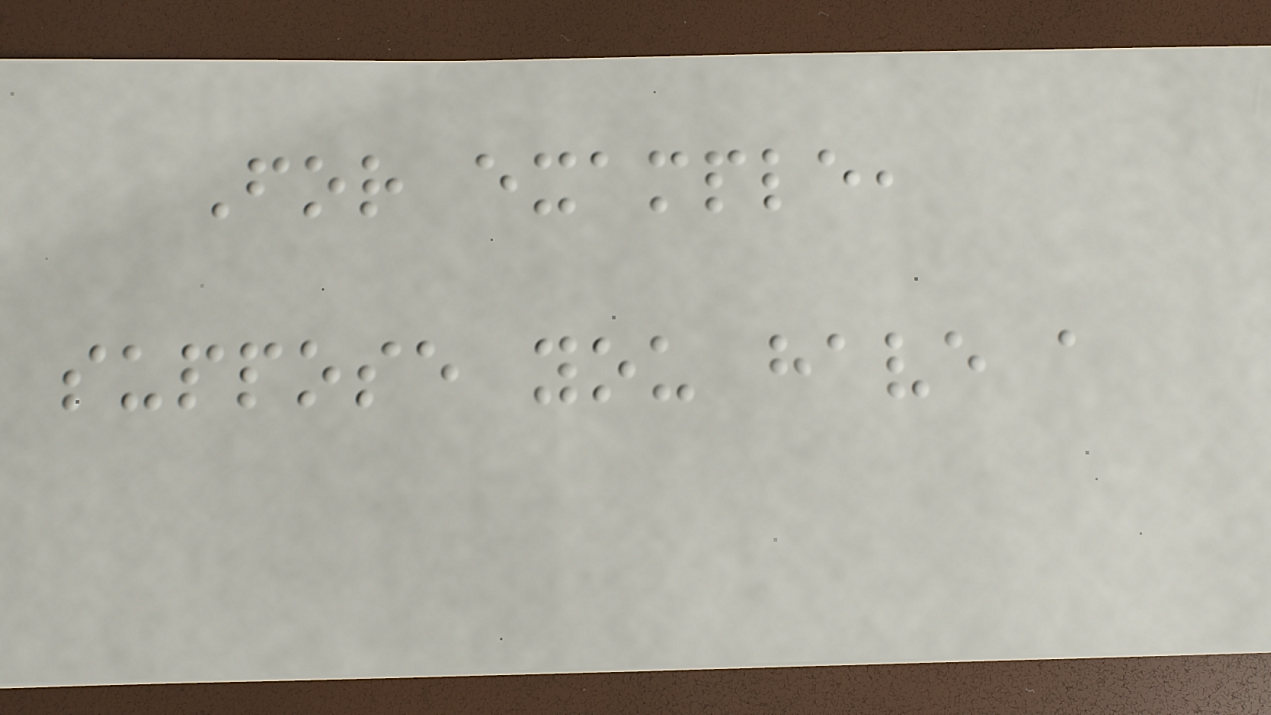For example,
suppose you have a
